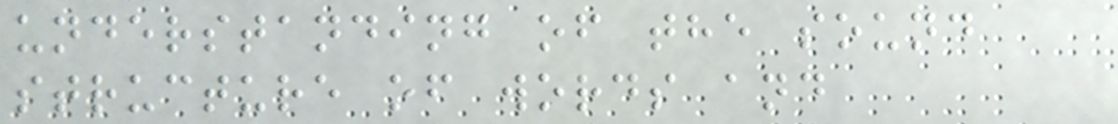understanding of the sound
structure of words and
